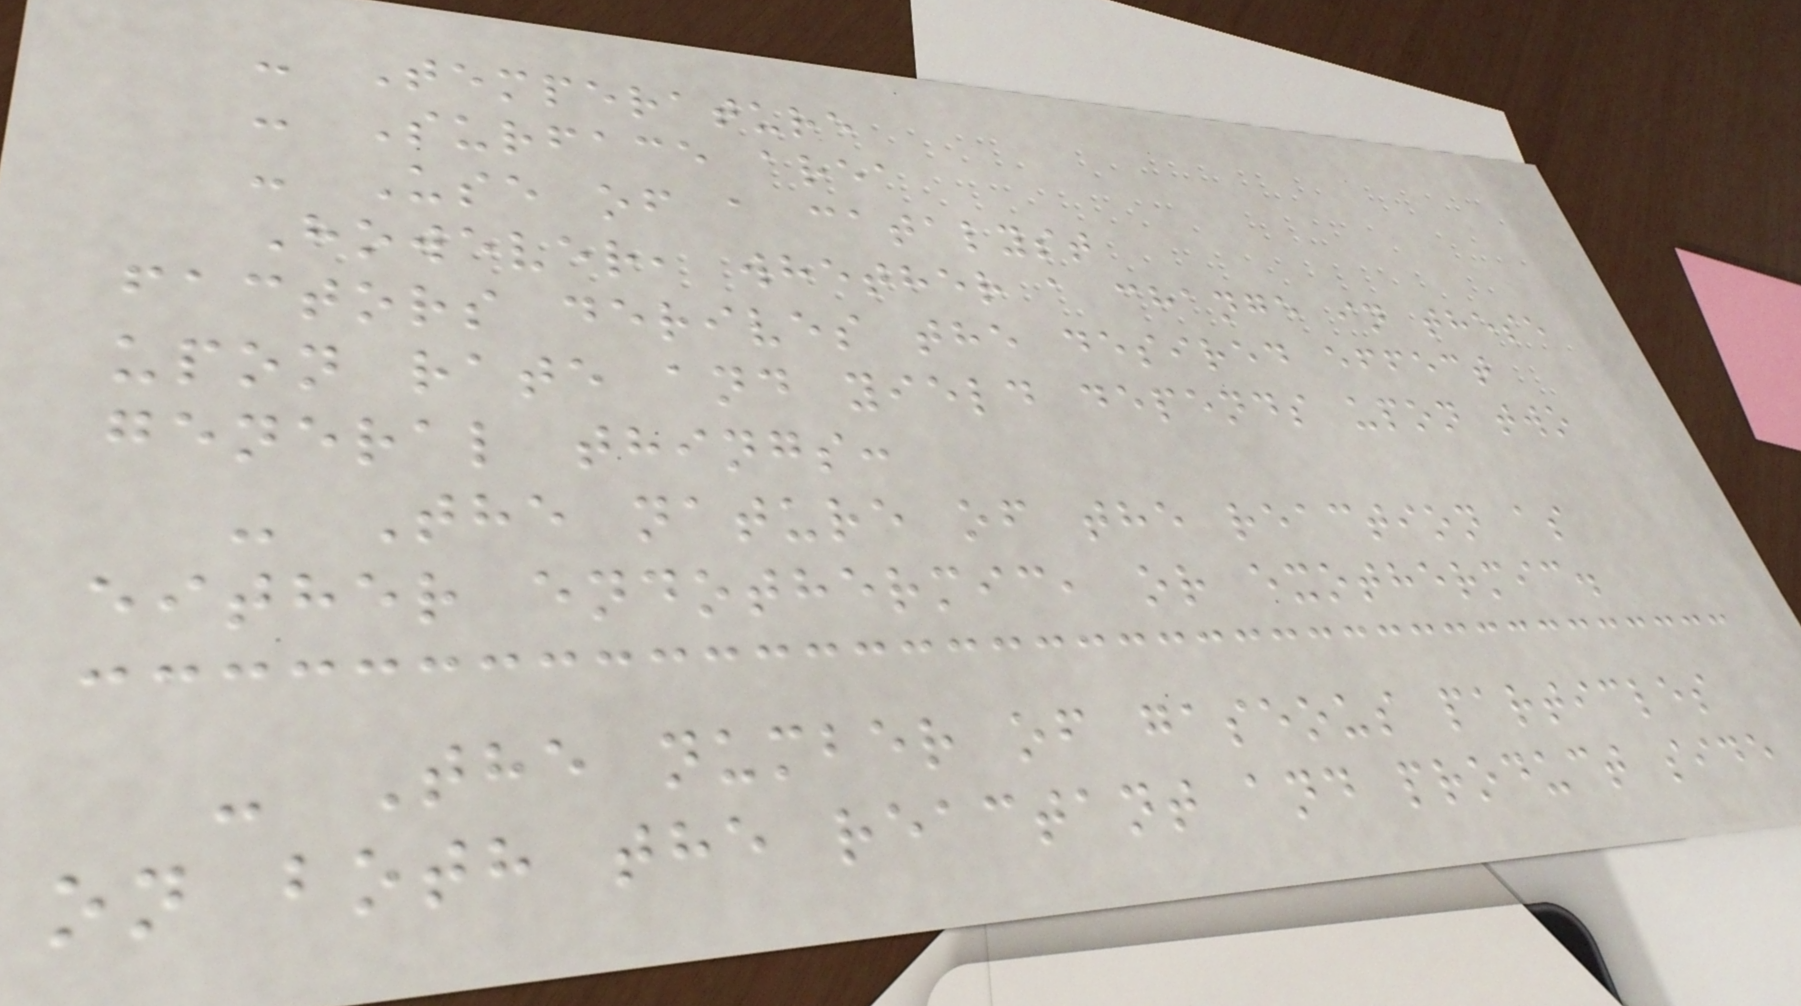- Temperature
- Surface area
- Use of a catalyst
However, whether a change in these
factors derives the desired effect
upon rate and yield depends upon two
general things:
- The nature of the reaction as
either endothermic, or exothermic.
- The number of gaseous particles
on both the reactant and product side
